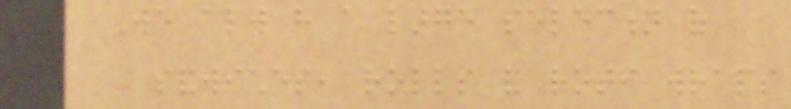We always have a large selection of
sandwiches, rolls and roti wraps
